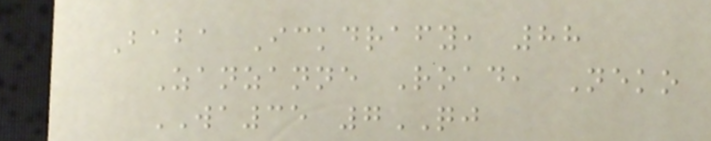Baba Ickdrafy, 88
Zanzanne Road, Neko
WA35 7QJ
